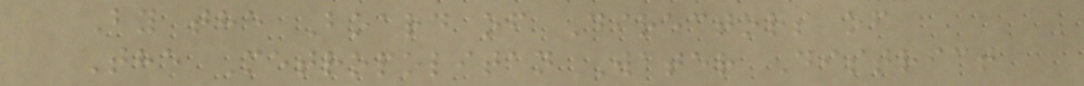By the Board of Directors of
The Metropolitan Water District
